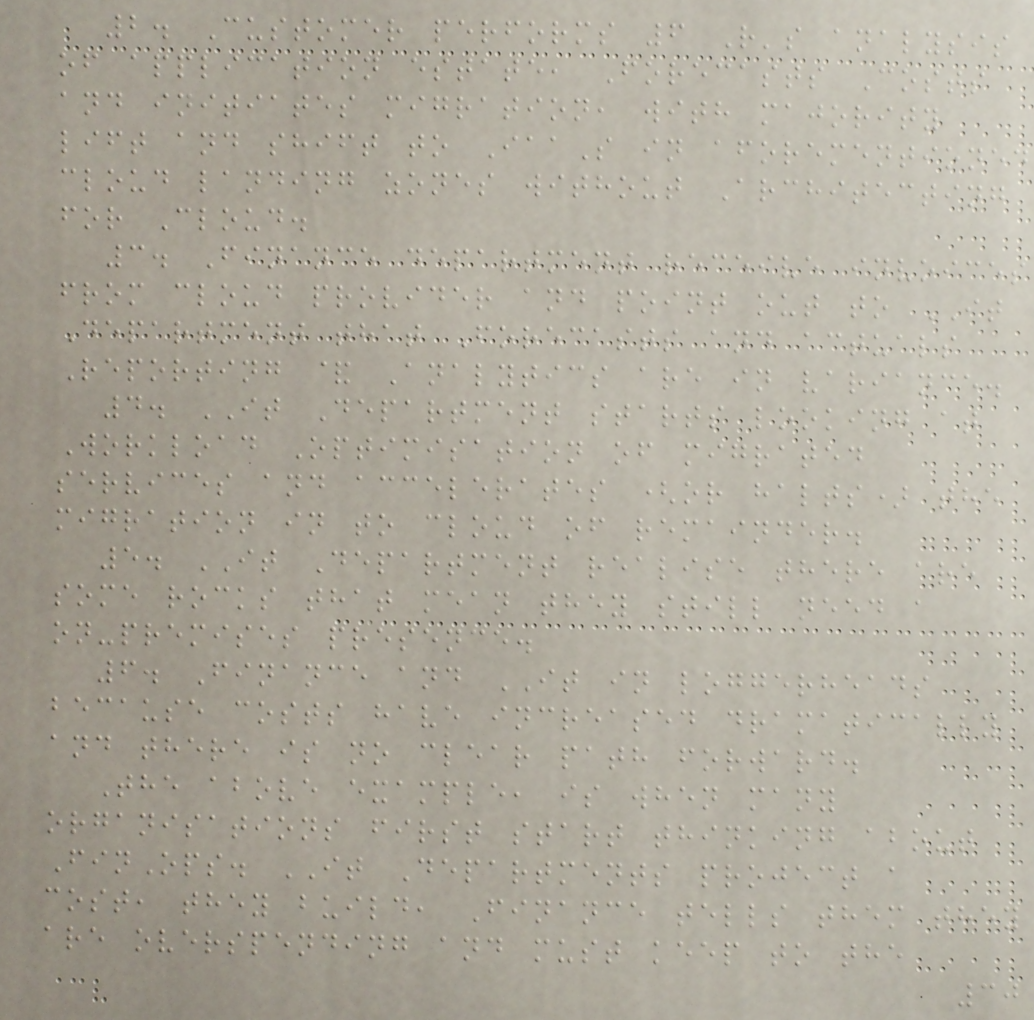2. Customer performs 6 R's analysis
of application estate, Forecasts Costs
and initiates migration, with majority
lift and shift to IaaS in aforementioned
cloud landing zones without Architecting
for Cloud.
3. Finance department receive invoices
from cloud provider and point out to IT
Department that Forecasts and actuals
Reporting & Analytics are in variance.
4. IT Department starts looking at
Workload Optimisation of migrated
services and accelerates (or halts) the
migration in to cloud of remainder.
5. IT Department realise there are
some rocks that mean they still need a
on-premises presence.
6. Finance and IT in loggerheads
because costs have increased dramatically
and there is no clear path forward.
The above example, is when many
organisations first start thinking about
FinOps. IT Departments project a
cost, they build, Finance tells them they
are overspending and must keep to the
30
